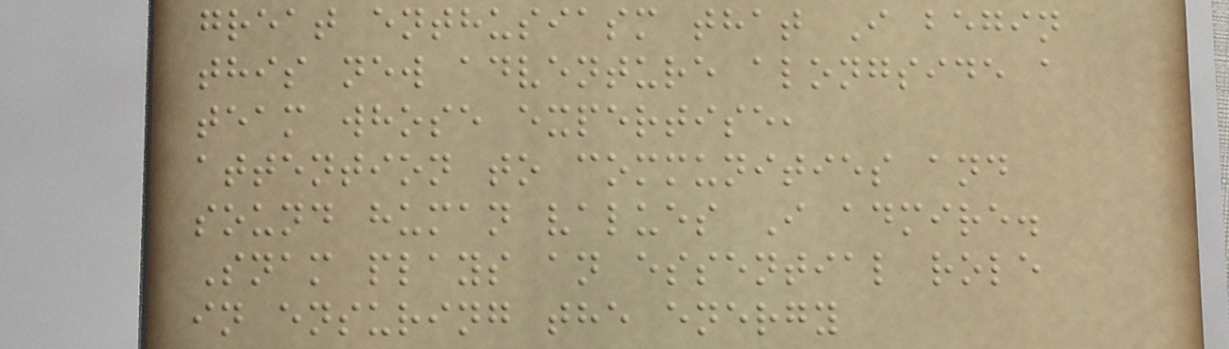great enthusiasm that I begin
this new adventure alongside a
team whose expertise,
attention to communities and
sound human values I admire.
Snam plays an essential role
in ensuring the energy
